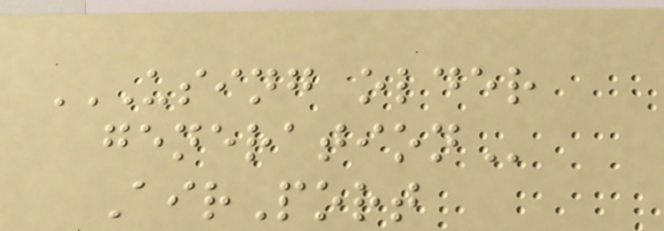USING OLDER
GENERATION
AirPort
